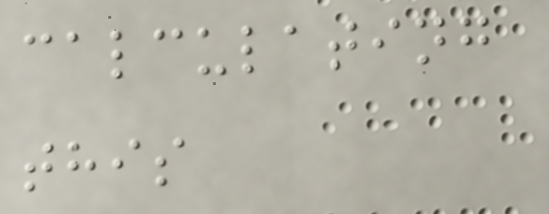calculating
this
